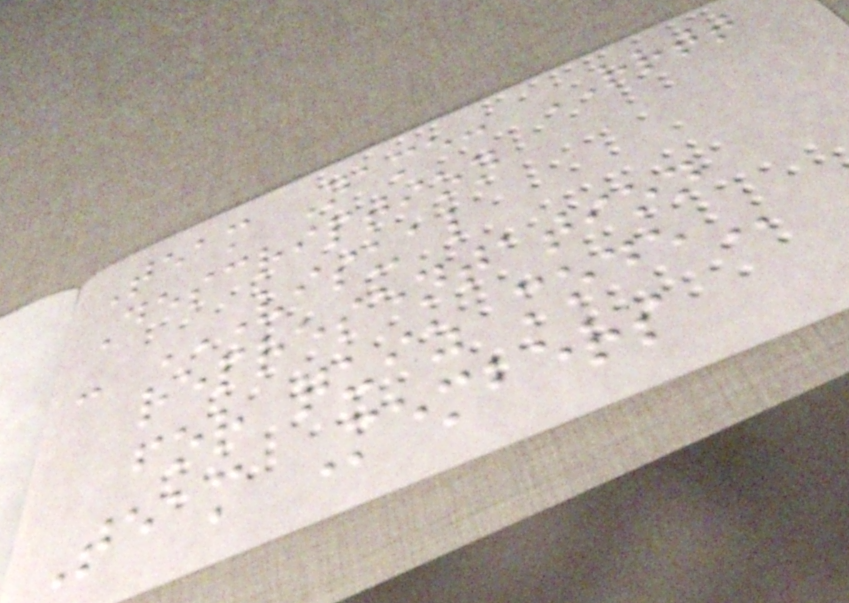Team Name: RRTT
Description
- VISUAL
REPRESENTATION
FOR QUIZ MODE
Team Members
